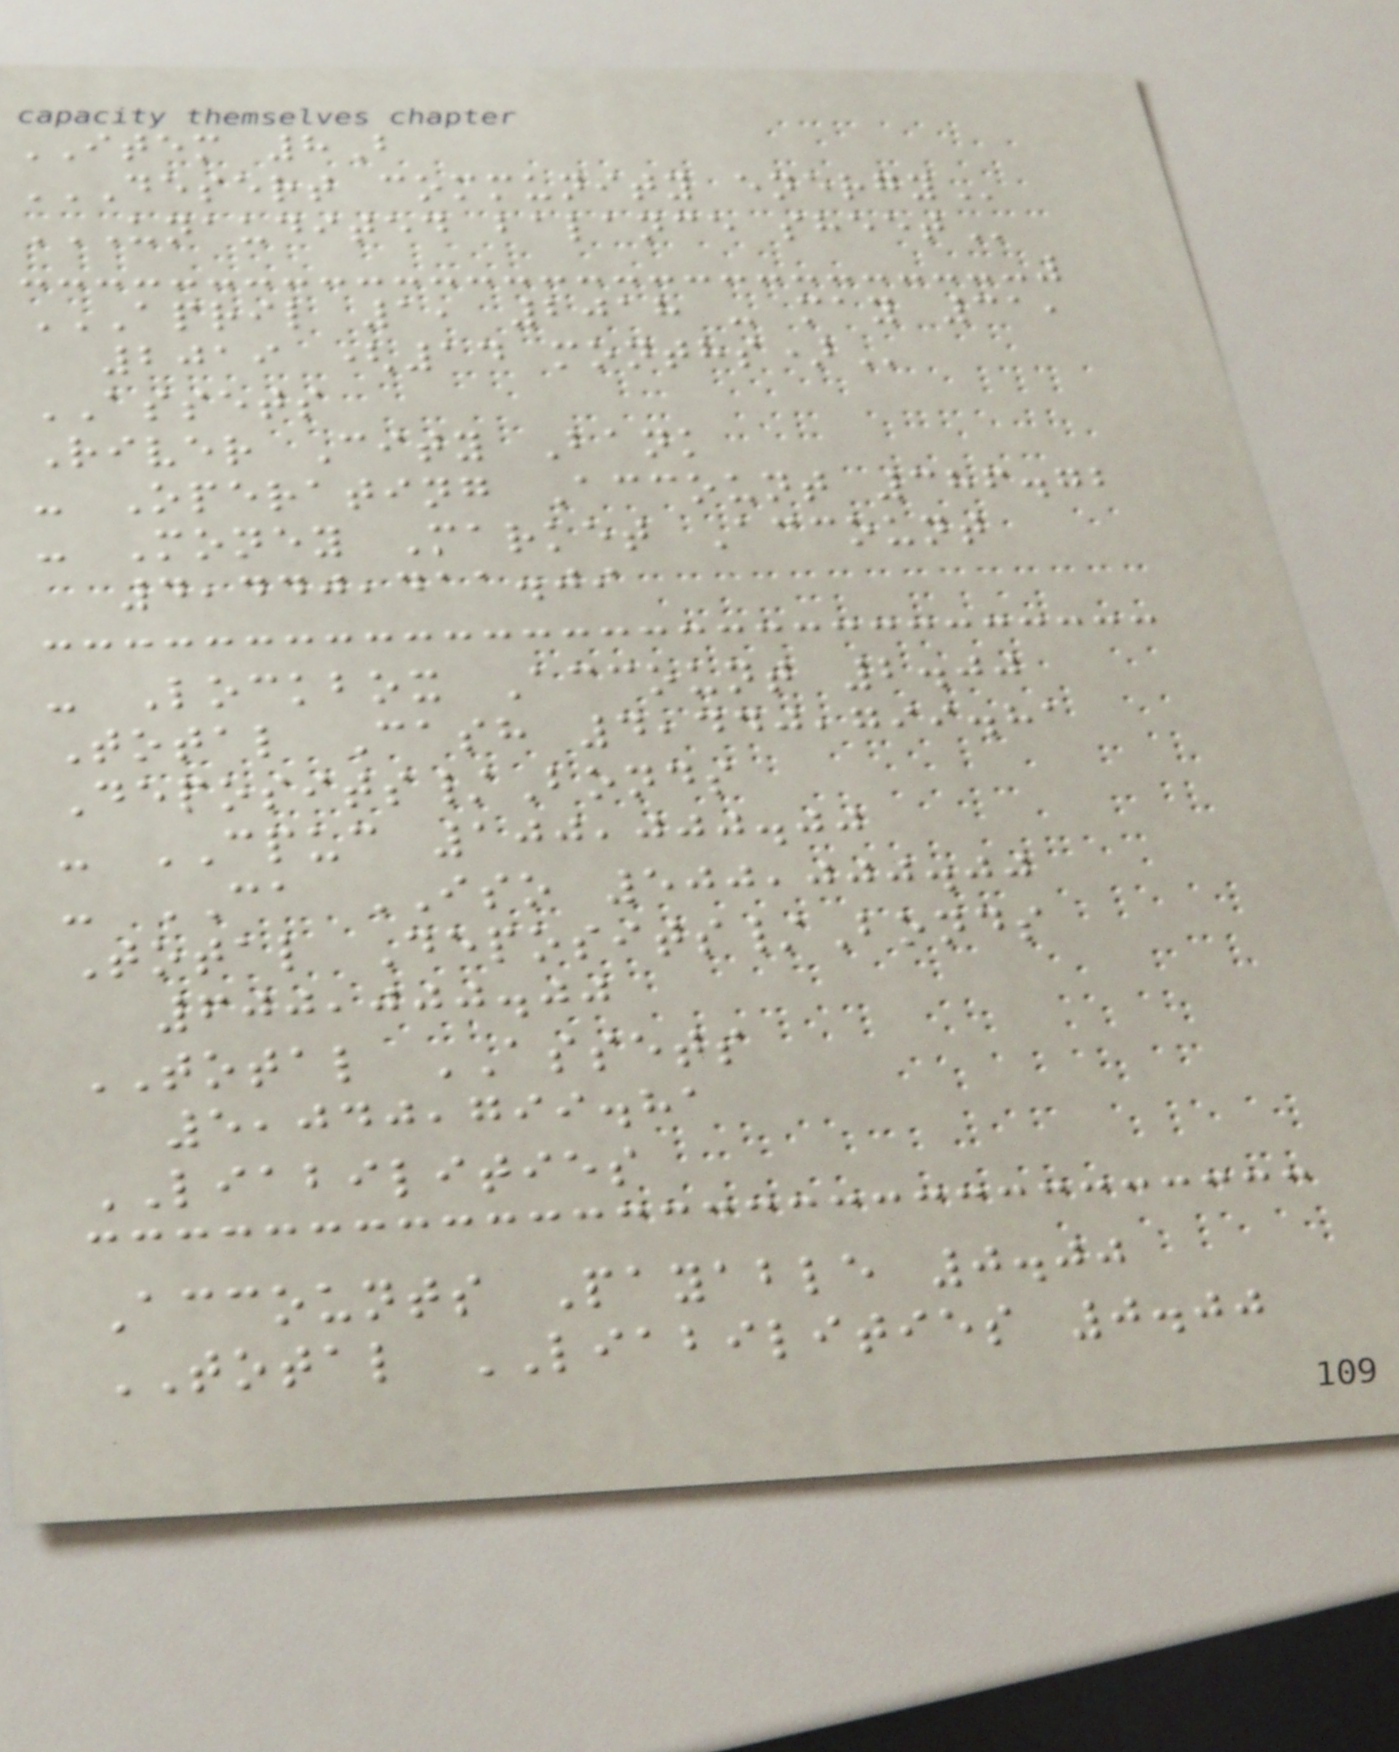ITEM 8B
DESERT COMMUNITY ENERGY
UNAUDITED BALANCE SHEET
APRIL 1, 2018 - MAY 31,
2019 (14 MONTHS)
ASSETS
River City Bank
- Operating Account 386.72
- Money Market Account
4,440,411.09
- Lockbox Account 2.00
Total Cash 4,440,799.81
Deposits/Bonds
- CPUC 100,000.00
- CA ISO 500,000.00
Total Deposits/Bonds
600,000.00
TOTAL ASSETS
5,040,799.81
LIABILITIES
Accounts Payable 0.00
TOTAL LIABILITIES 0.00
